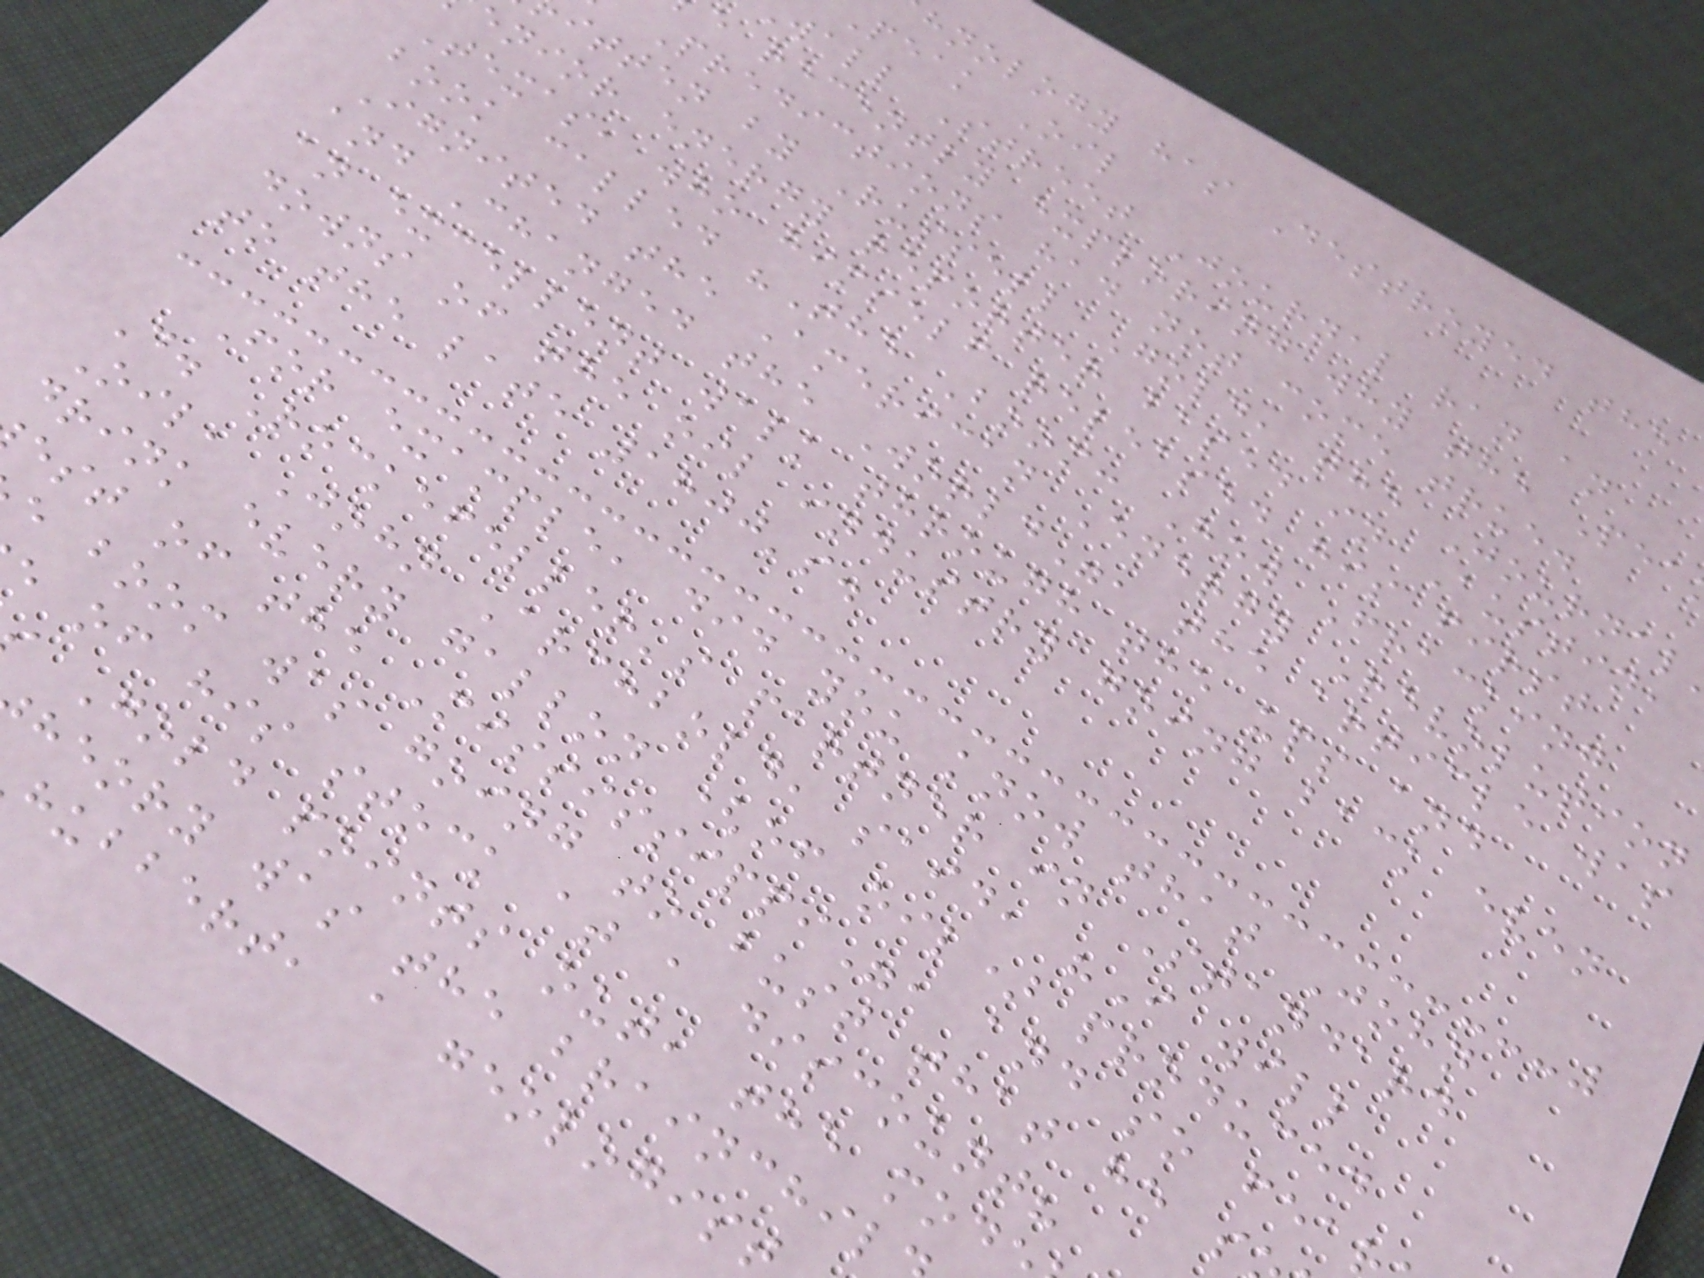hnology has Destroyed the
Peak Oil
wall Street Journal ran an
e recently exploring why the Pea
Predictions had not come true.
itten by Russell Gold, the Journal
enior energy reporter based in Austin,
Texas, who himself released his first
book called "The Boom: How Fracking
Ignited the American Energy Revolution
and Changed the World", the article was
an excellent walk through the ups and
downs of the oil industry going back even
to the late 1800's.
For example, did you know that John
D. Rockefeller's partner in Standard
Oil, John Archbold, said, "I will
drink every gallon (of oil) produced
est of the Mississippi", and so fea
e boom was going to bust that he s
e of his stock at a discount?
Gold points out, the mod
heory was the brainchil
hubbert, a geologist
